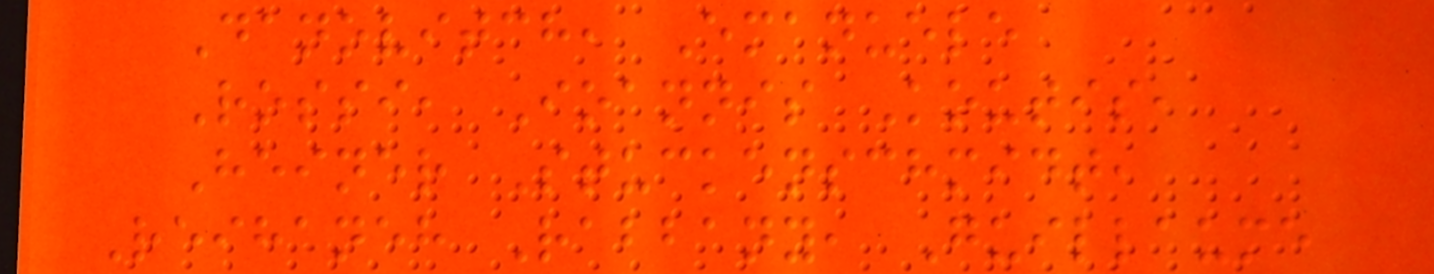Danovitch, Emanuele
Rossi, Ioannis Koutis,
Heiner Stuckenschmidt,
Reihaneh Rabbany, Guillaume
